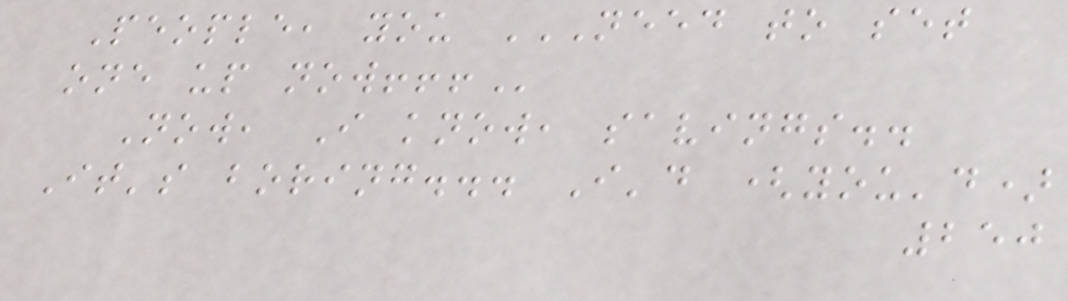People, you NEED TO SET
ONE UP NOW!!!
Now, I know, savings..
It's boring... I'd (you'd)
250
